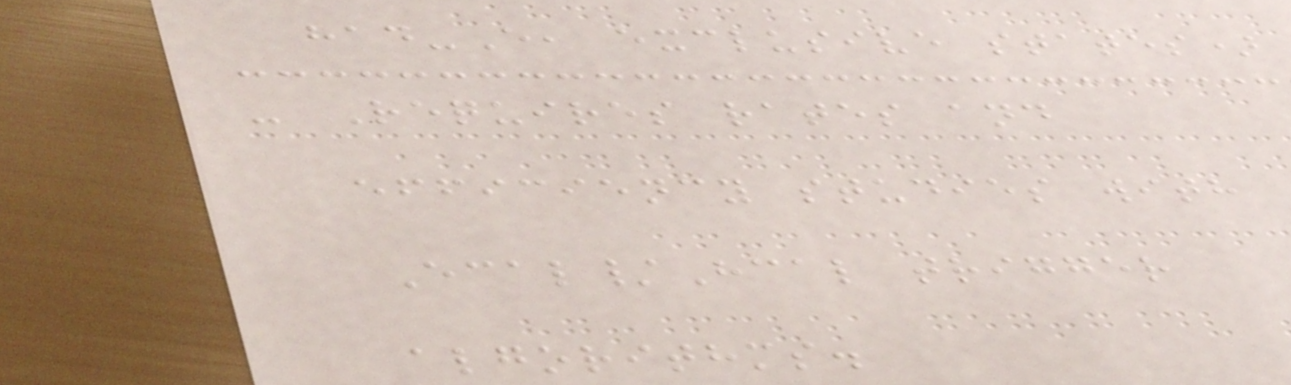had-E, exclusive states)
- Requires rates and
efficiency studies with
Ecal/Hcal trigger
algorithms.
